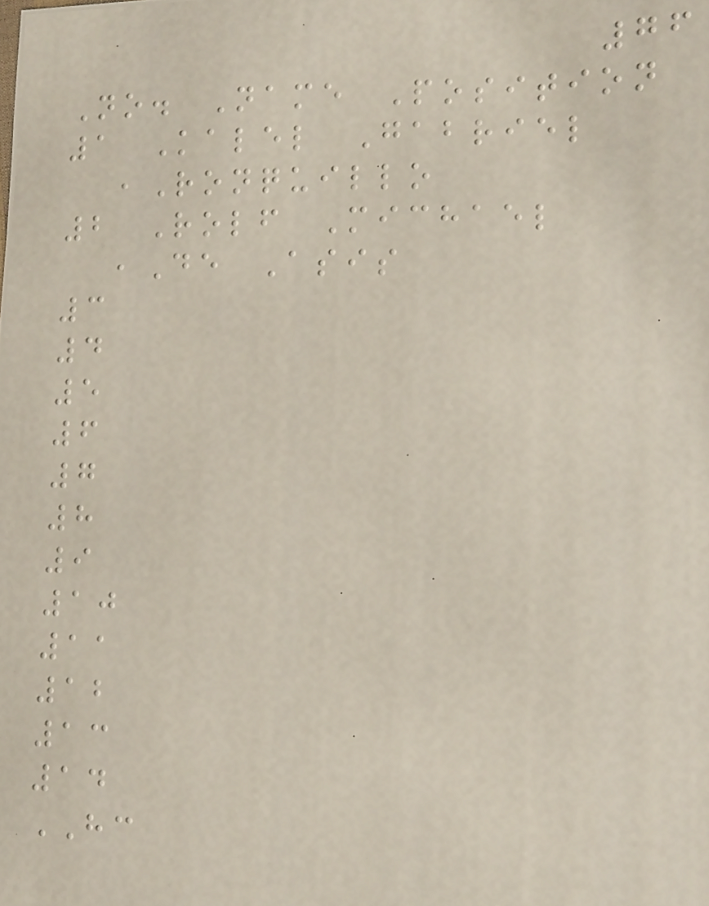76
No. Name Position
1 Kalel Gabriel
,Ronquillo
2 Rolf Michael
,De Asis
3
4
5
6
7
8
9
10
11
12
13
14
HC
